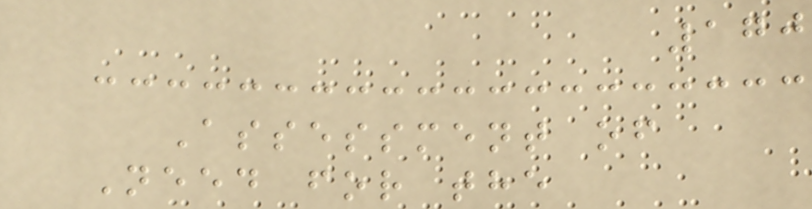170
Assessment of
Need for the
